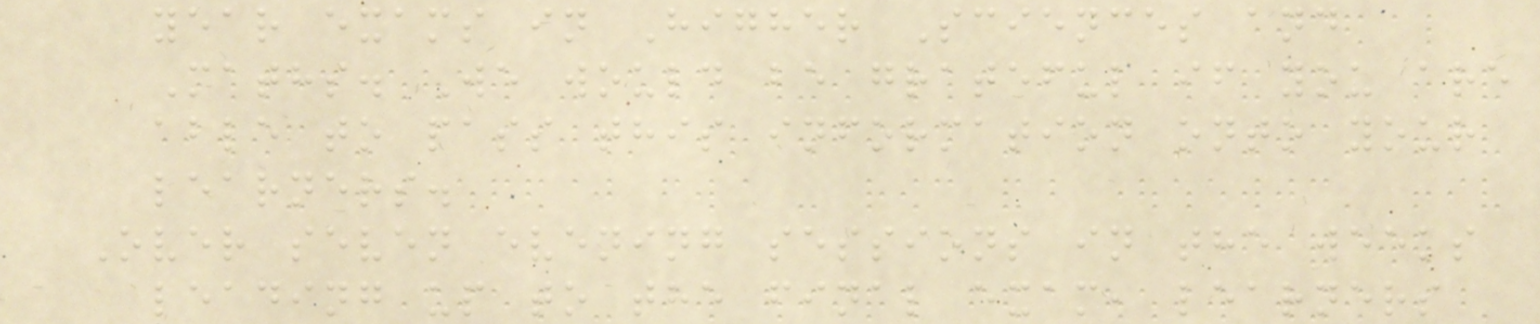year exams in Higher Sciences and
Maths. We would be grateful if you are
able to pass this information onto your
learners.
Over seven evening sessions in the weeks
leading up to the final exam, learners
